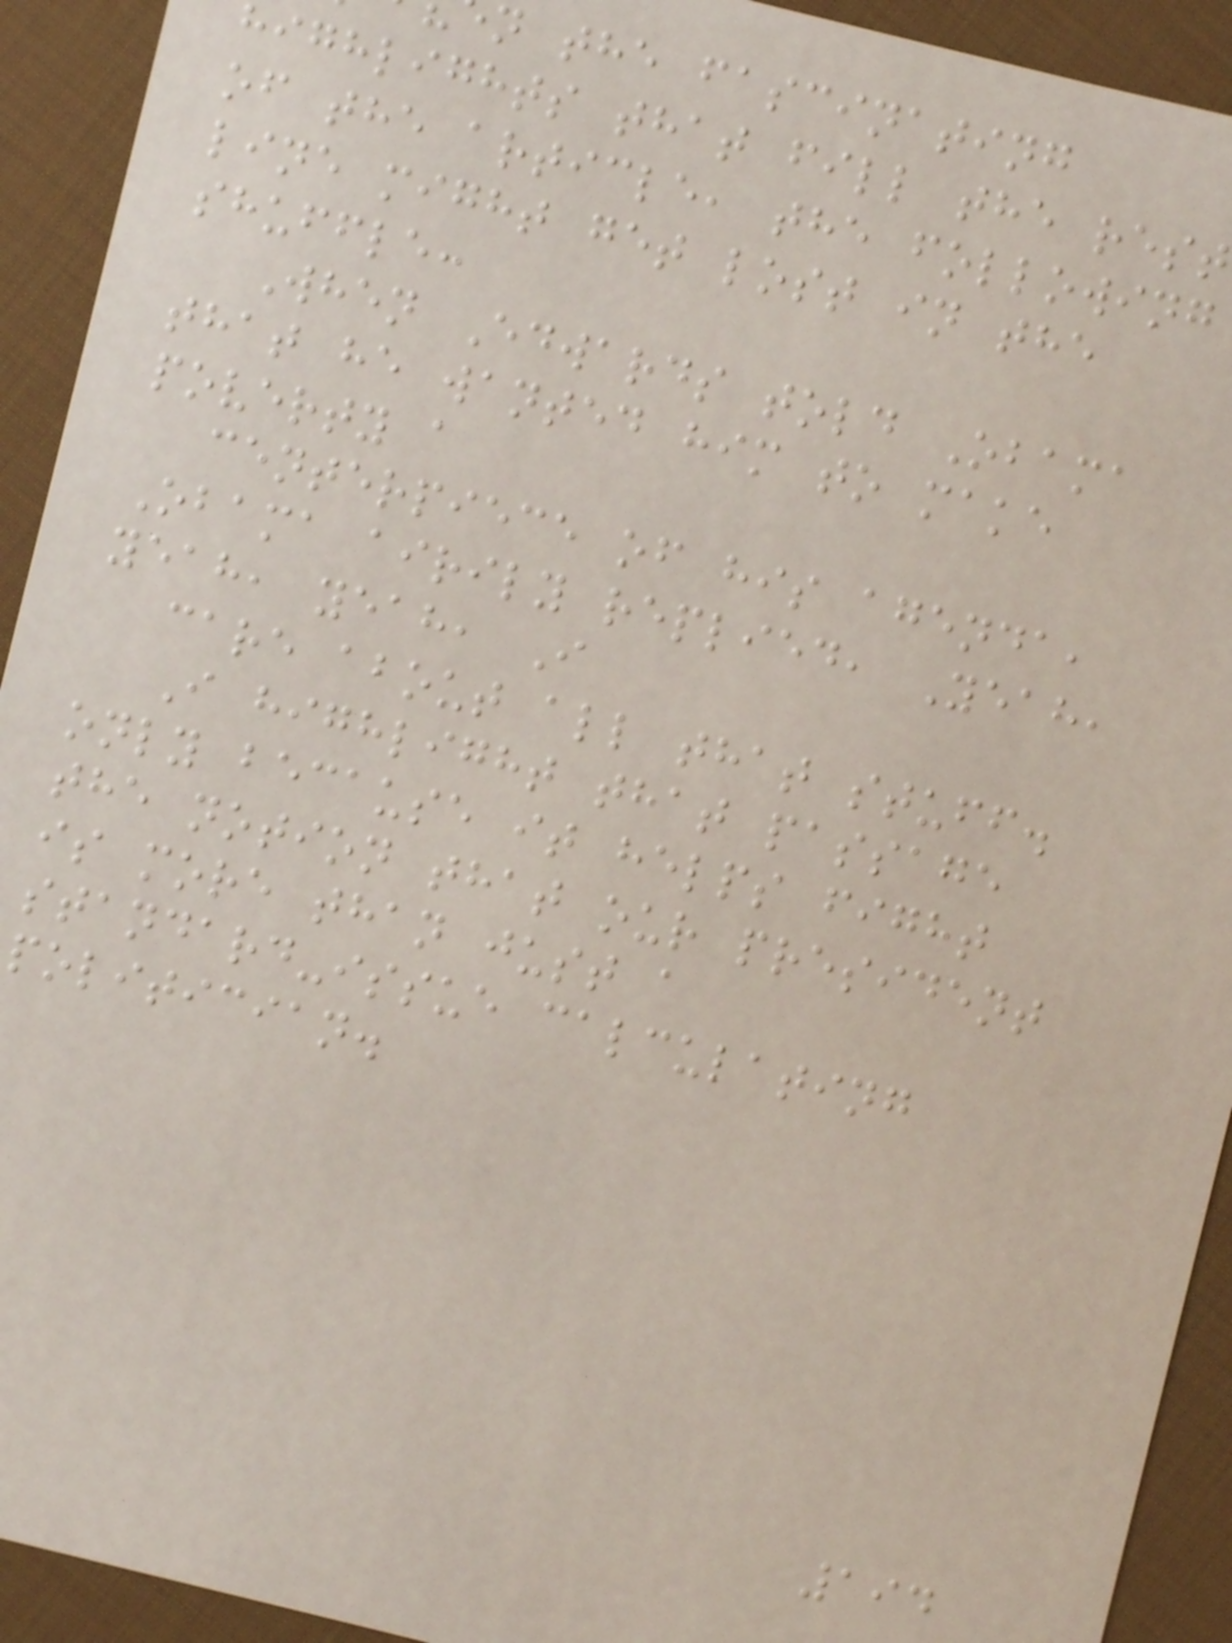n the fascinating
highlights that fill the rest
of the article, the following
line might get lost in the
shuffle:
When Edwards told Obama
that he wanted him to make
poverty a
centerpiece of his agenda,
Obama airily replied, Yeah,
yeah, yeah, I
care about all that stuff.
I highlight that passage
only because it helps fight
the notion that our president
is more than just a
standard-issue calculating
politician.
194
